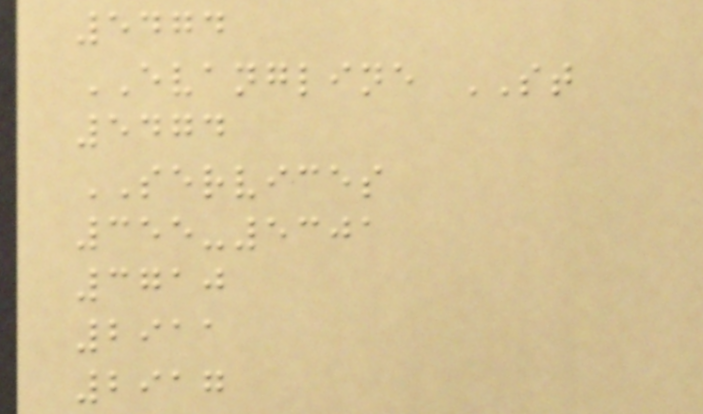5474
EVANGLINE ST
5474
SERVICES
355-5301
3710
2911
2917
